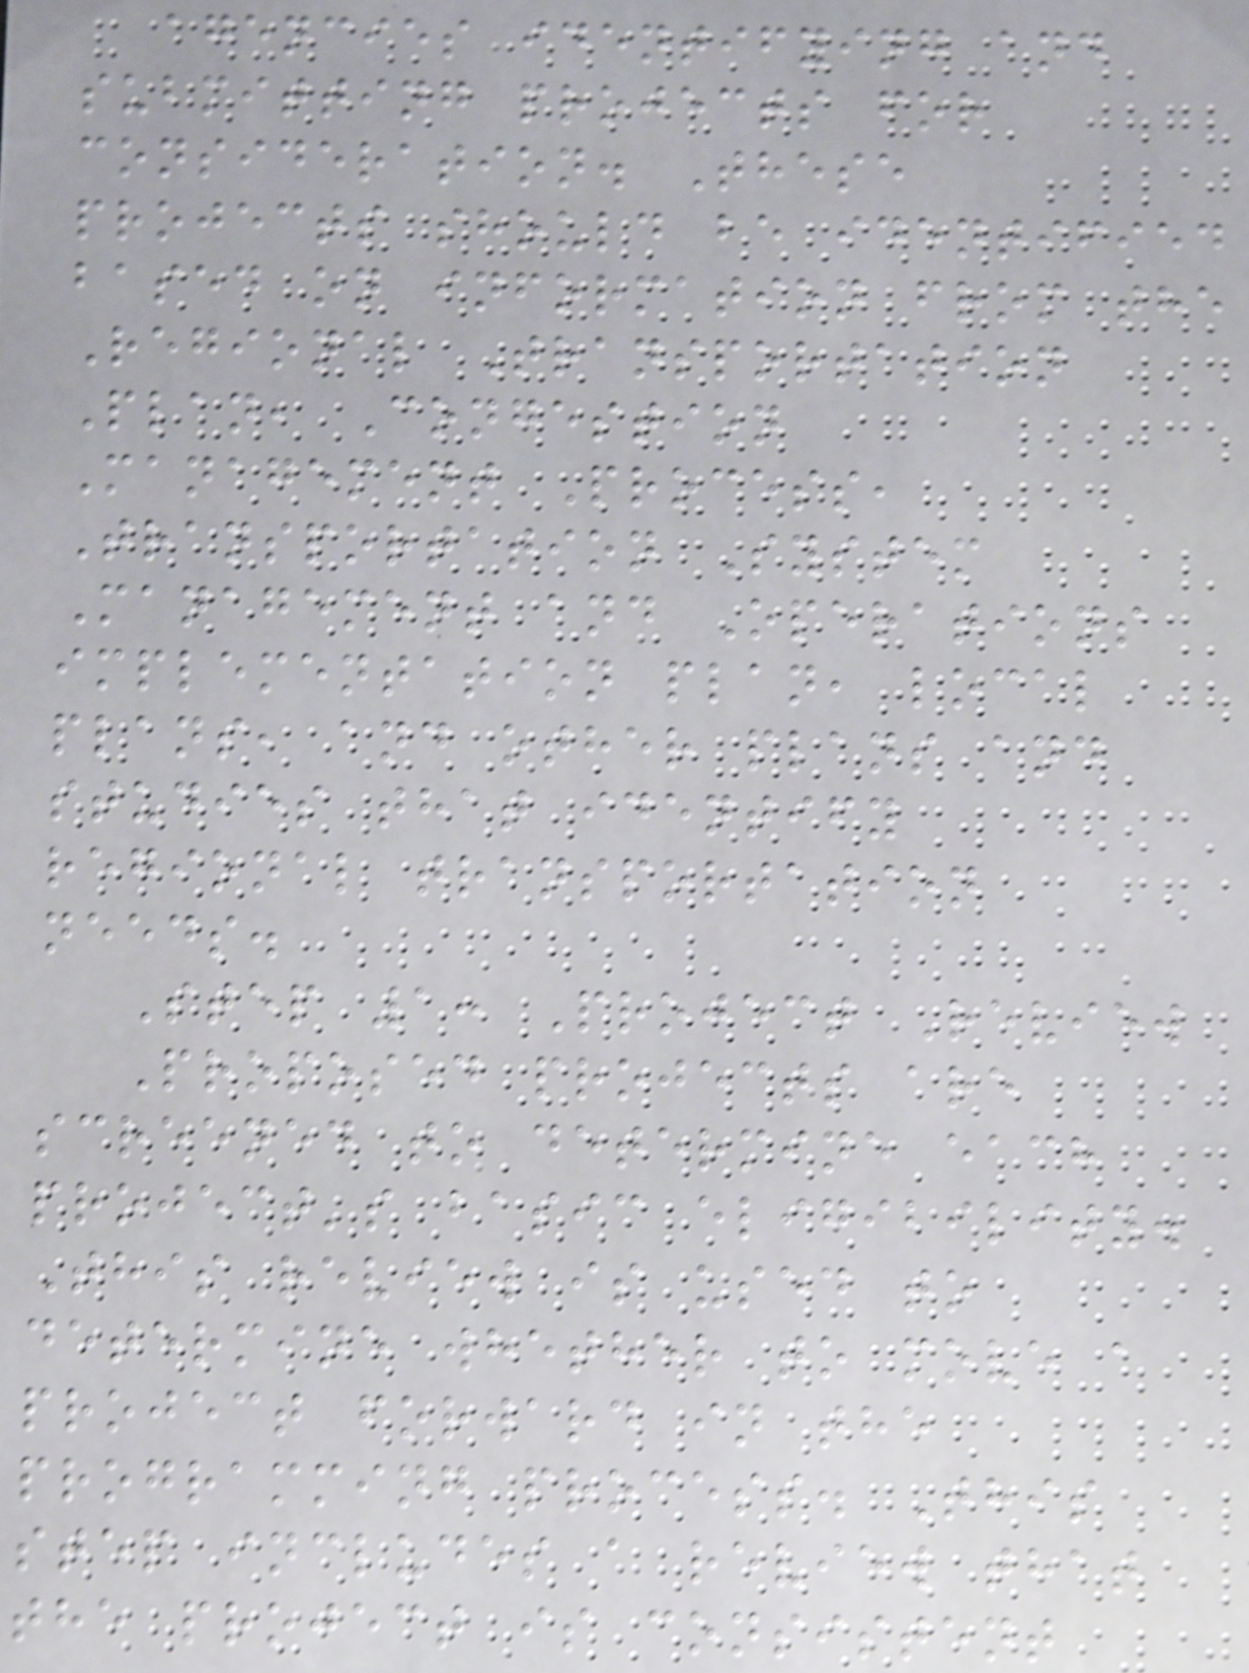agencies identifying and
submitting projects for
consideration. These
projects should be identified
based on information from the
Regional Transportation
Plan, Congestion
Management Process,
Transportation System
Management and Operations
implementation plan, local
plans, and other plans and
studies that identify
regional transportation
needs.
Step 1: Project Review
Proposed projects are
screened to determine each
project's basic eligibility.
This review is used to
determine whether to move a
project forward in the
programming process. This
step includes a review that
the project is consistent
